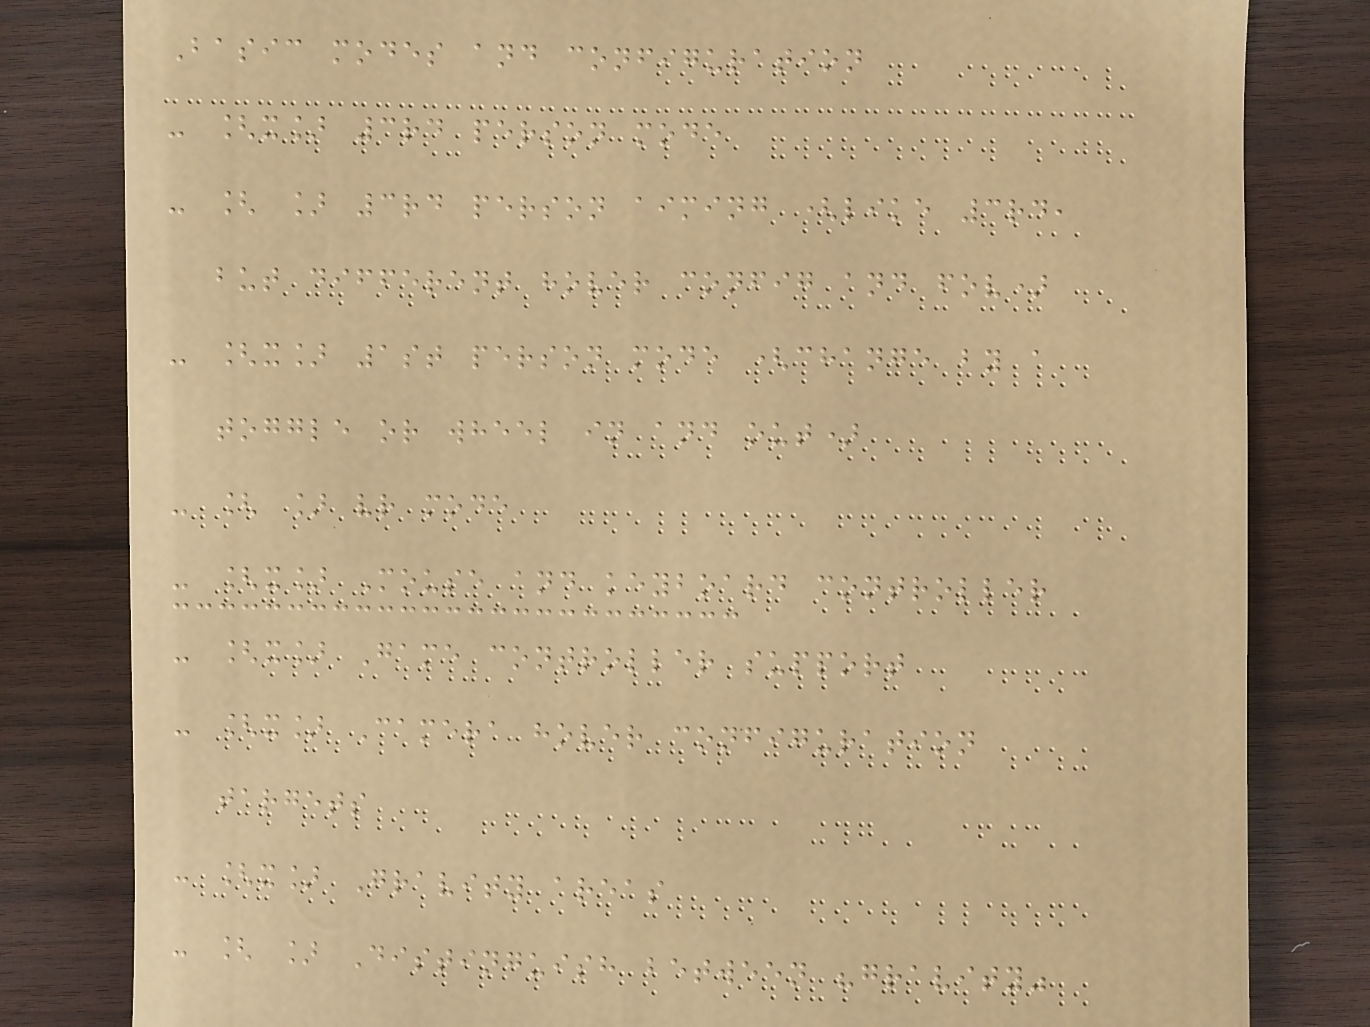Basic modes and configuration
- [x] 3rd person mode
- [ ] 3rd person aiming (like 3rd,
but different hover config and fov)
- [x] 1st person mode (change by a
toggle or wheel in and out)
- [ ] vr mode
- [x] Mouse and keyboard controller
- [x] Game controller support
- [x] Camera hover configuration
targets
- [x] Gravity areas
- [ ] Distinguish between "gravity"
